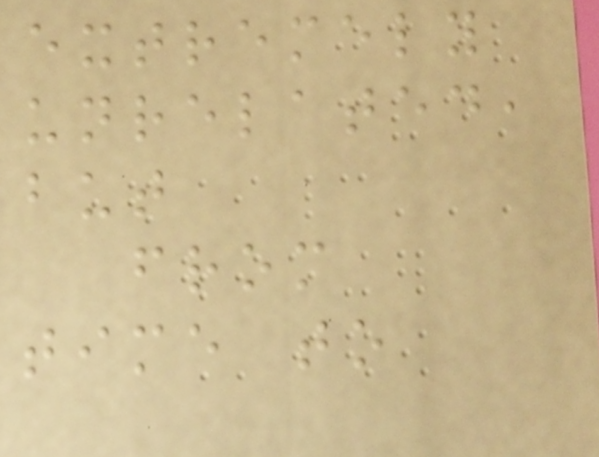extremely
unrelated,
but
from
time to
